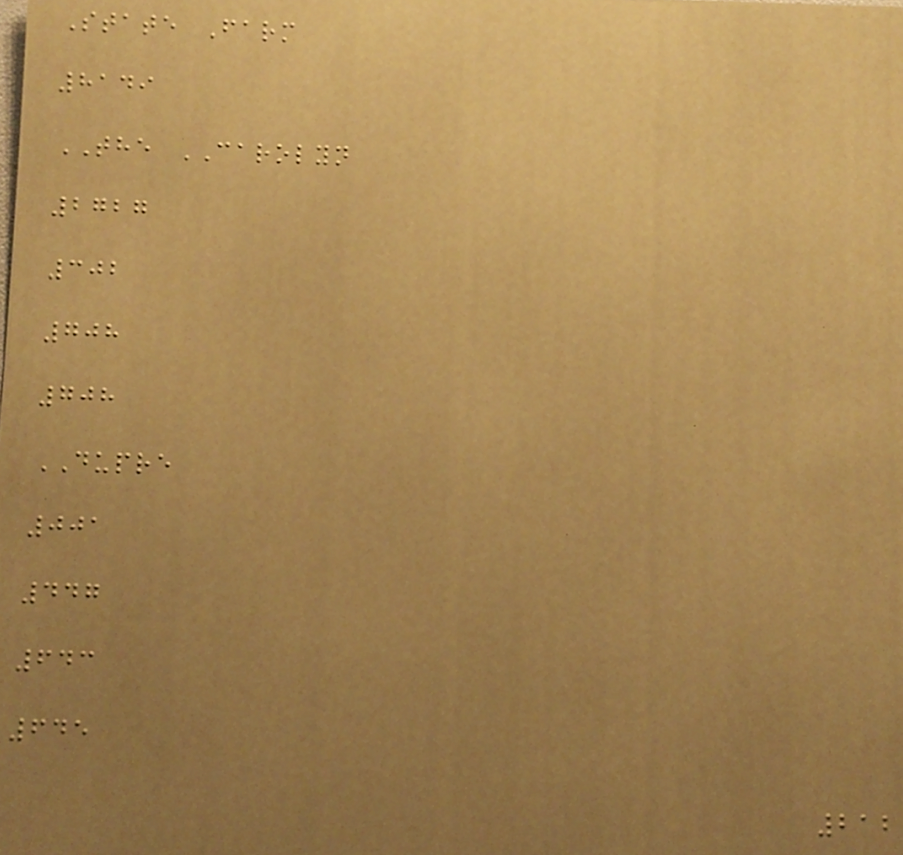State Farm
8149
THE CAROLYN
2727
302
708
708
DUPRE
001
447
643
645
212
